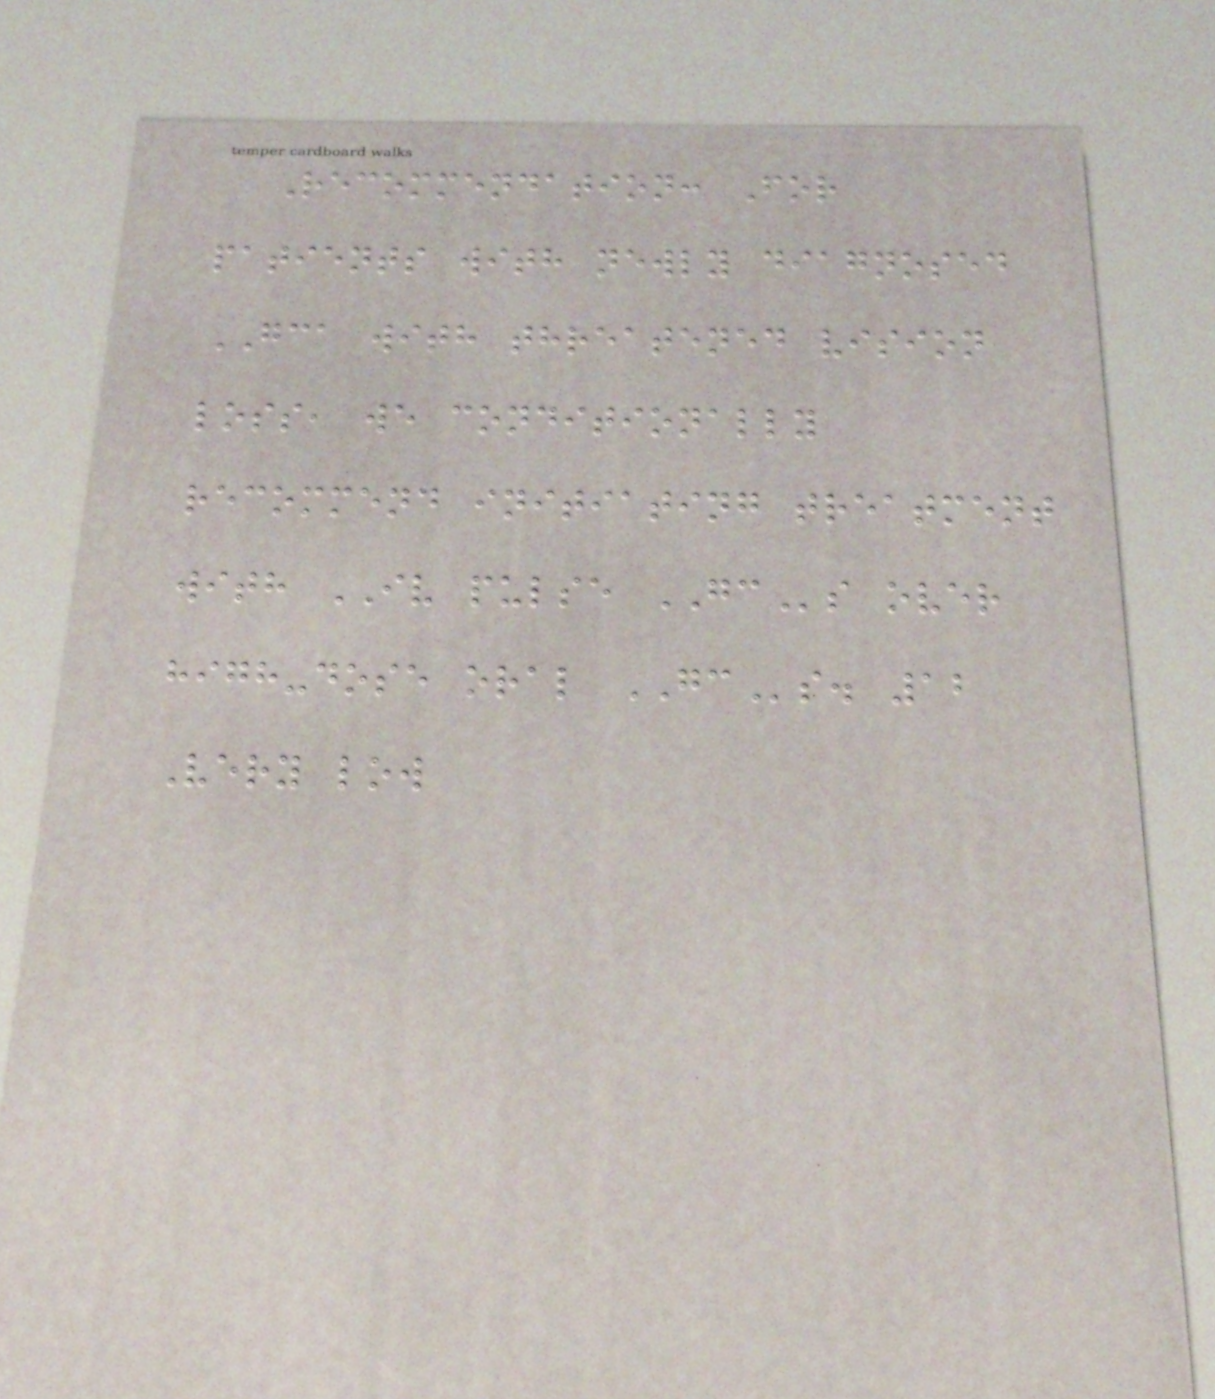Recommendation: For
patients with newly diagnosed
GCA with threatened vision
loss, we conditionally
recommend initiating treatment
with IV pulse GCs over
high-dose oral GCs. 12
Very low
